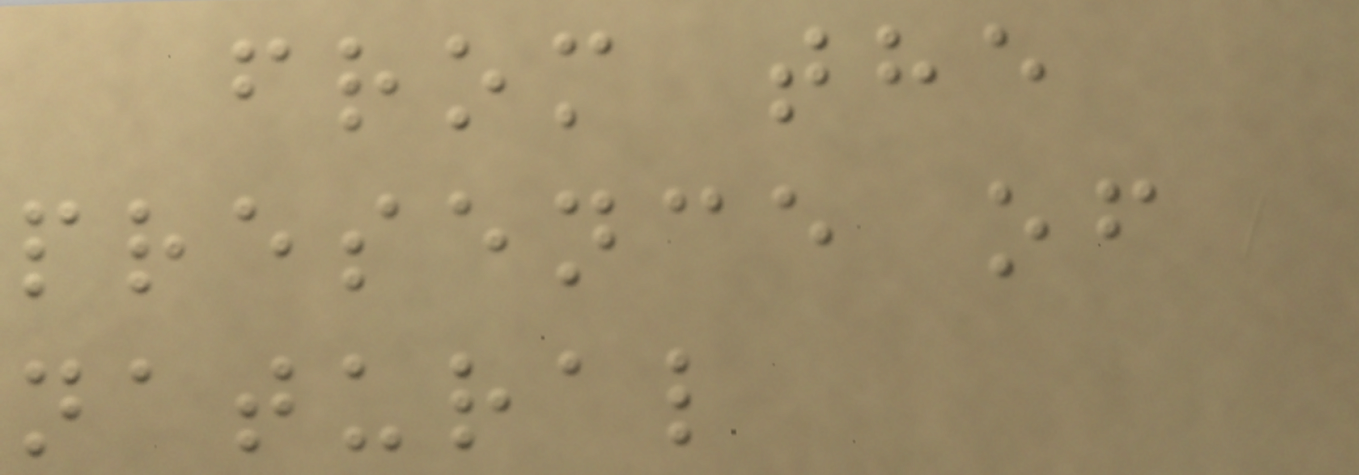from the
presence of
natural
